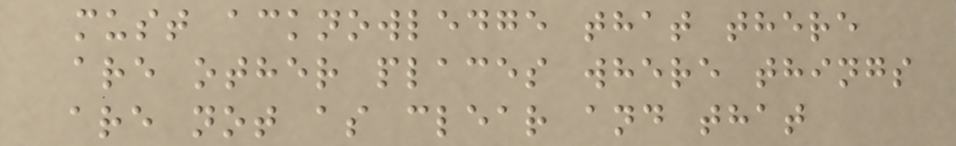must acknowledge that there
are other places where things
are not as clear and that
